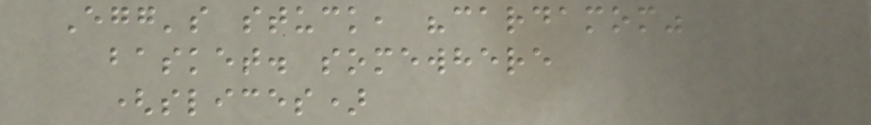Egg's stuck, "cardamom"
basket. somewhere
(slices)
